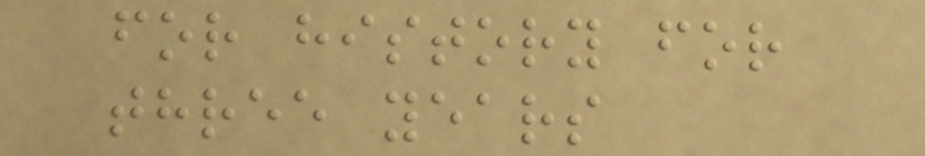for history for
three years
